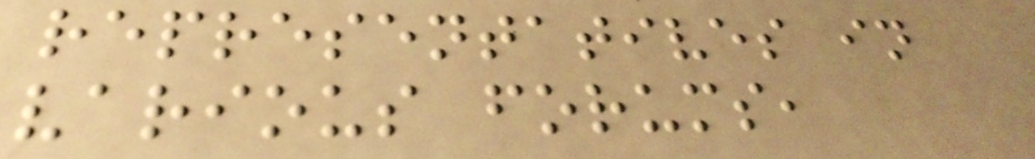representatives in
various forums,
